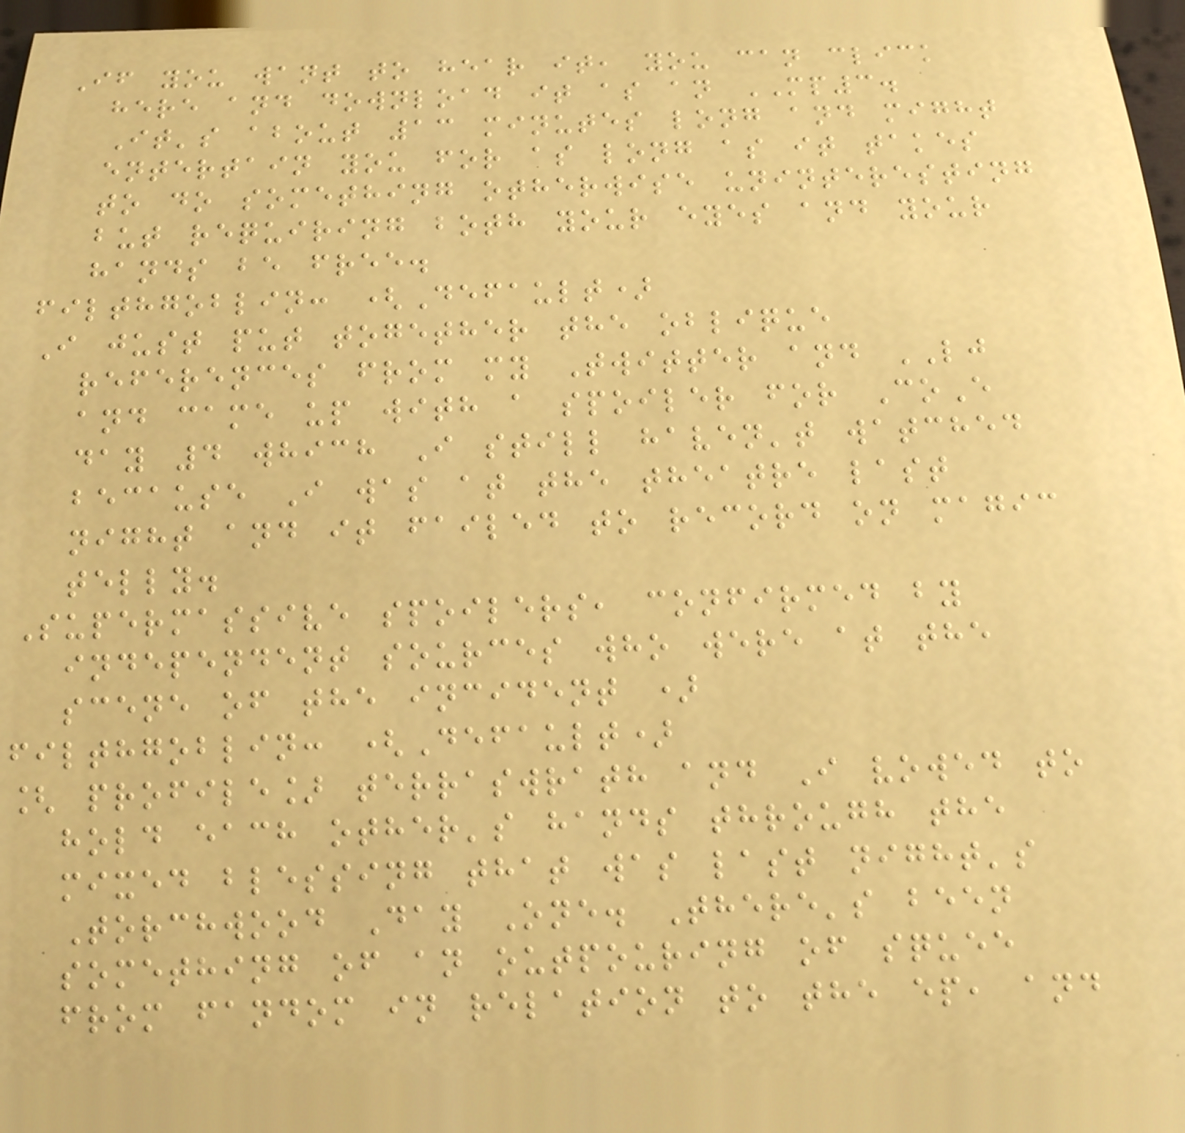If you want to hear it, you can click
here and download it as an MP3.
It's about 13 minutes long and might
entertain you for as long as it takes
to do something otherwise uninteresting
but requiring both your eyes and your
hands be free.
filthgoblin: (Default)
I just put together the oblique
references from my Twitter and LJ
and came up with a spoiler for CoE
day 4 which I still haven't watched
because I was at the theatre last
night and it failed to record on magic
telly.
Supermassive spoilers, confirmed by
independent sources who were at the
scene of the incident )
filthgoblin: (Default)
[ profile] terraswrath and I vowed to
hold each other's hands through the
mixed blessing that was last night's
Torchwood Day One. There's been
something of an outpouring of squee
from fandom in relation to the ep, and
